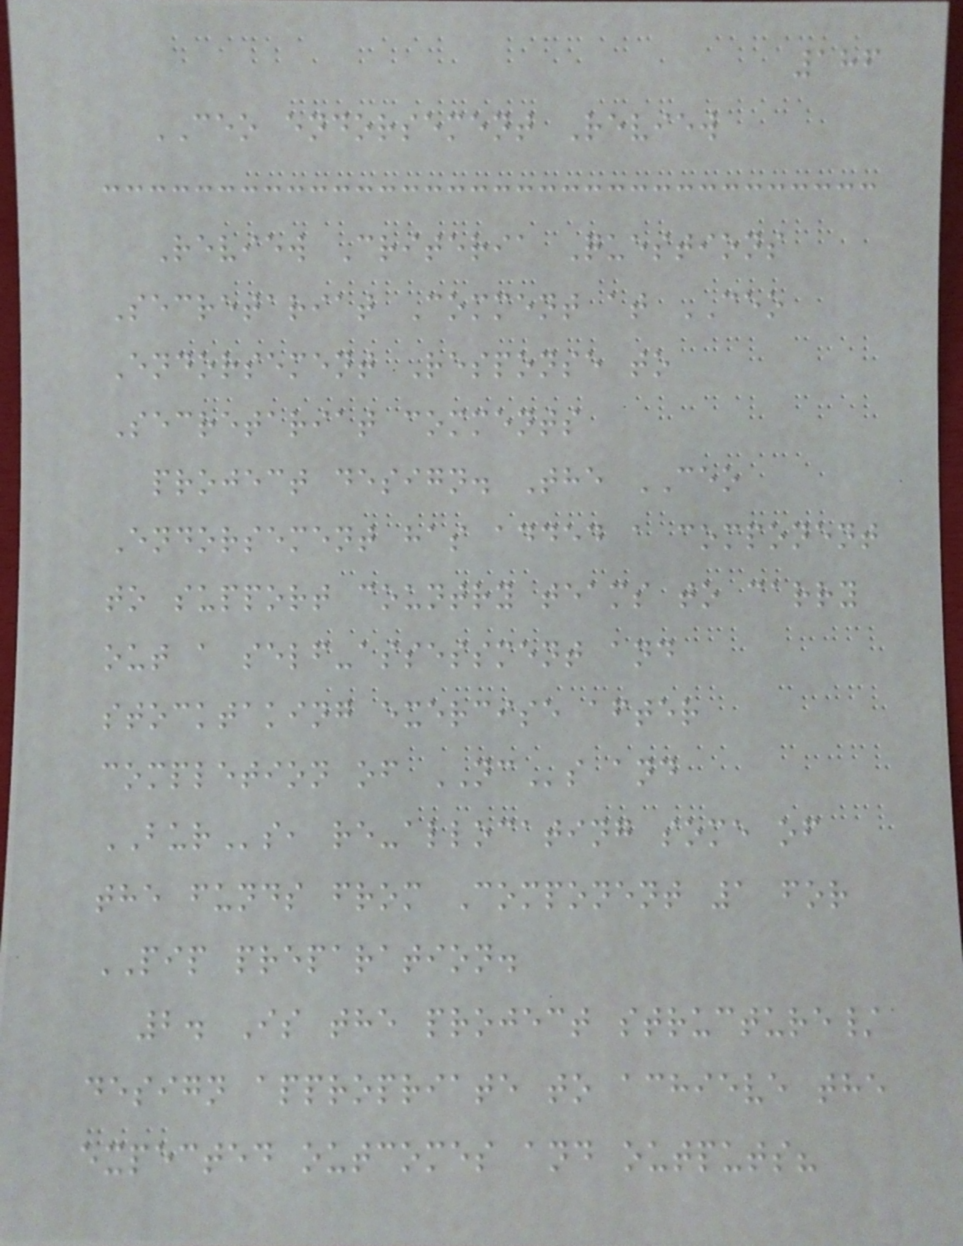186
CEO endorsement Review
Review Criteria Questions
Secretariat Comment at CEO
Endorsement Response to
Secretariat comments
project design. The CEO
Endorsement has added a component
to support country teams to carry
out a self-assessment and
stocktaking exercise after
completion of NCs and
BURs, re-allocating some of
the funds from Component 1 for
PIP preparation.
2. Is the project structure/
design appropriate to achieve the
expected outcomes and outputs?
